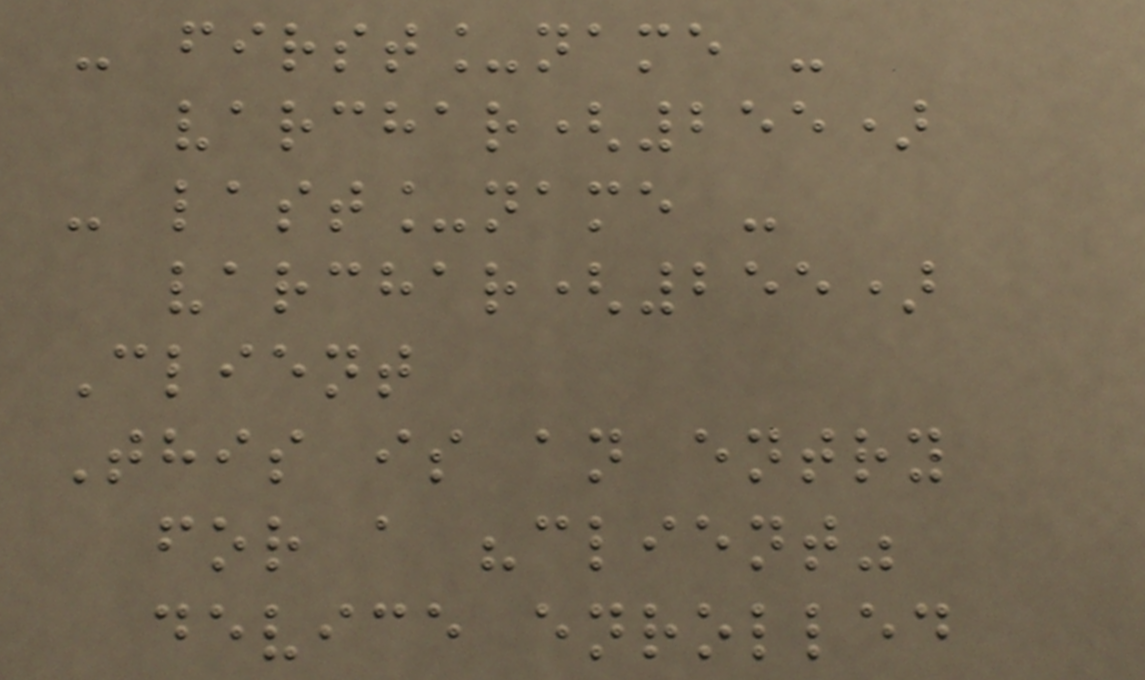- first_name -
varchar(255)
- last_name -
varchar(255)
Client
This is an entry
for a "client"
device enrolled
